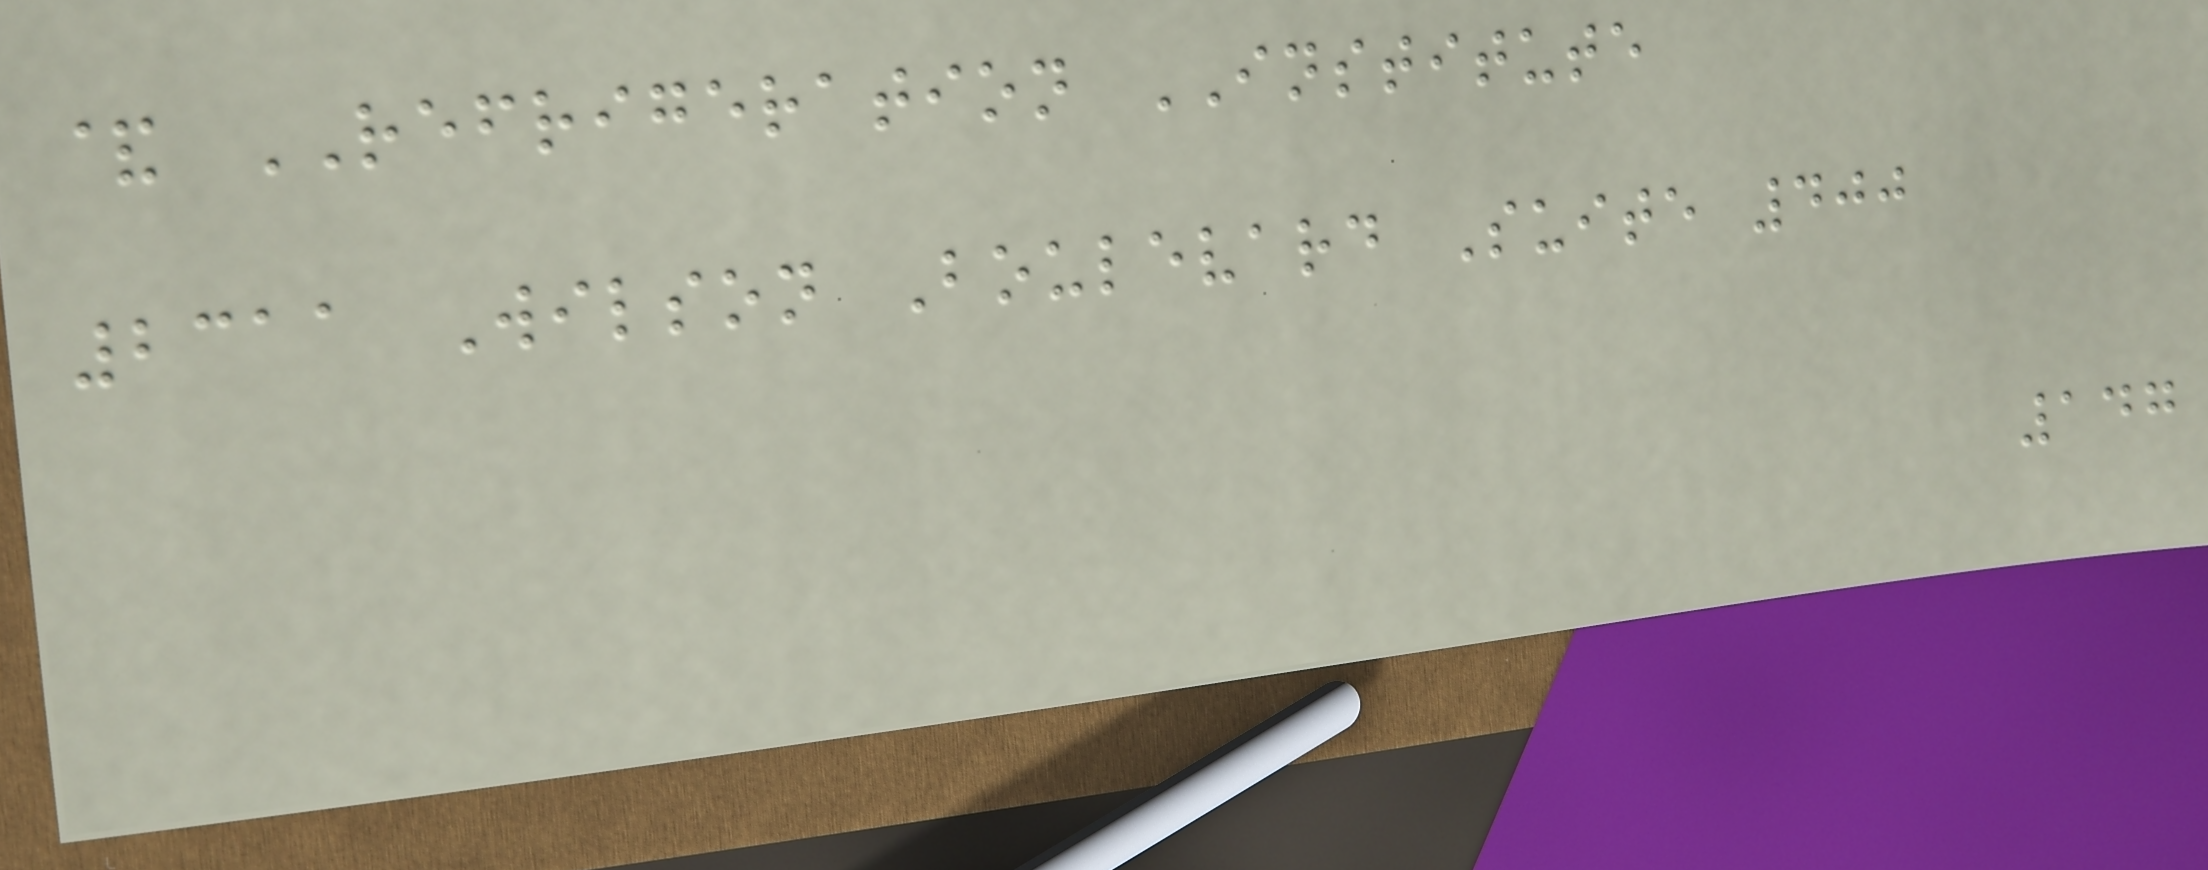& REFRIGERATION INSTITUTE
2311 Wilson Boulevard Suite 400
147
